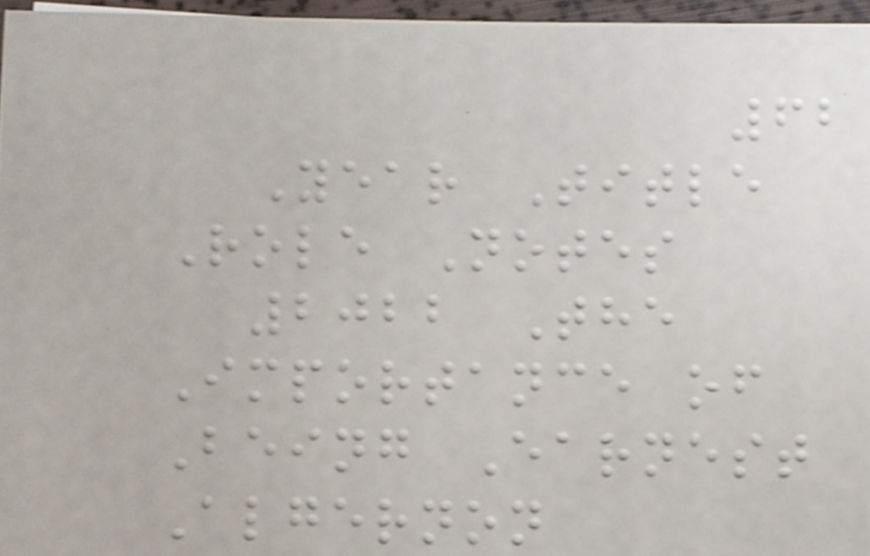62
Year Title
Role Notes
2022 The
Importance of
Being Earnest
Algernon
